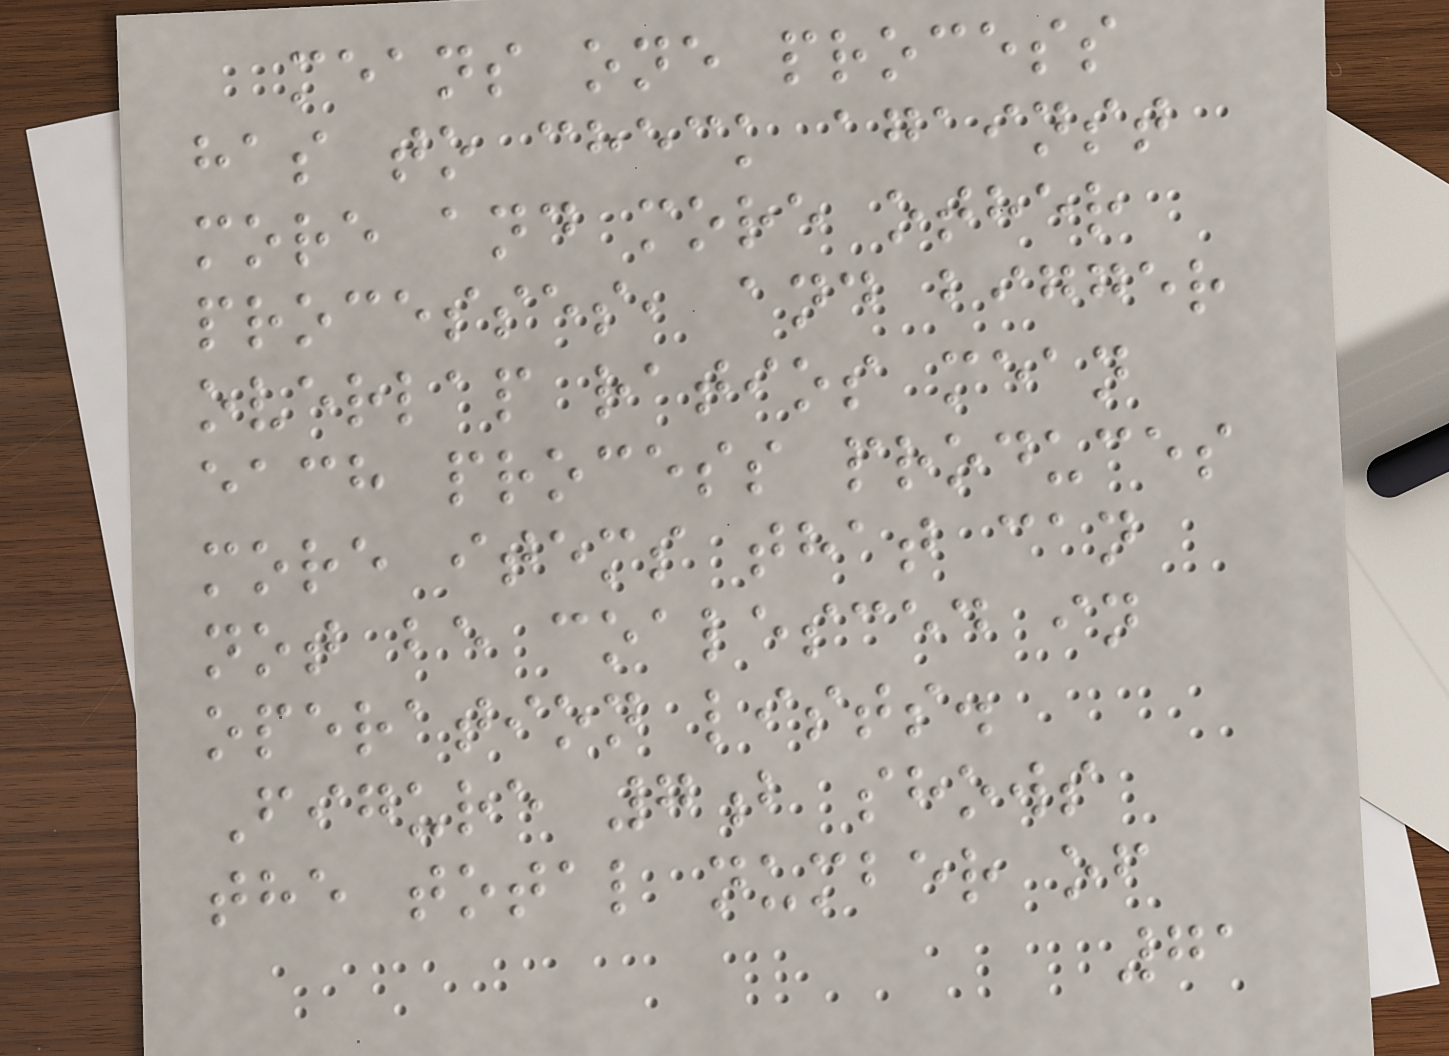means one process
has to check against
more and more other
processes, and bigger
overlap ratios mean
each process produces
more items that can
not be coalesced in
operation lists.
Figure 7b shows
the total number of
71
